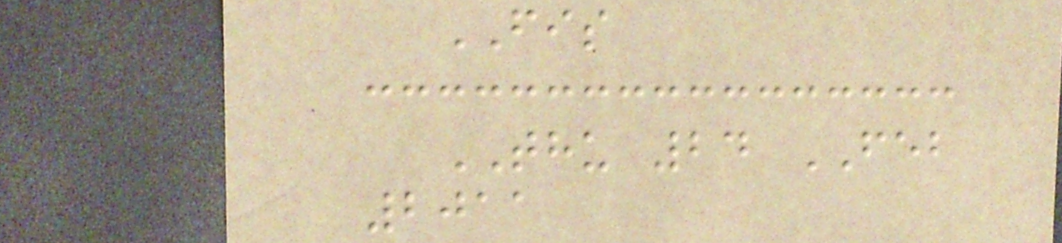FIS
THU 24 FEB
2011
